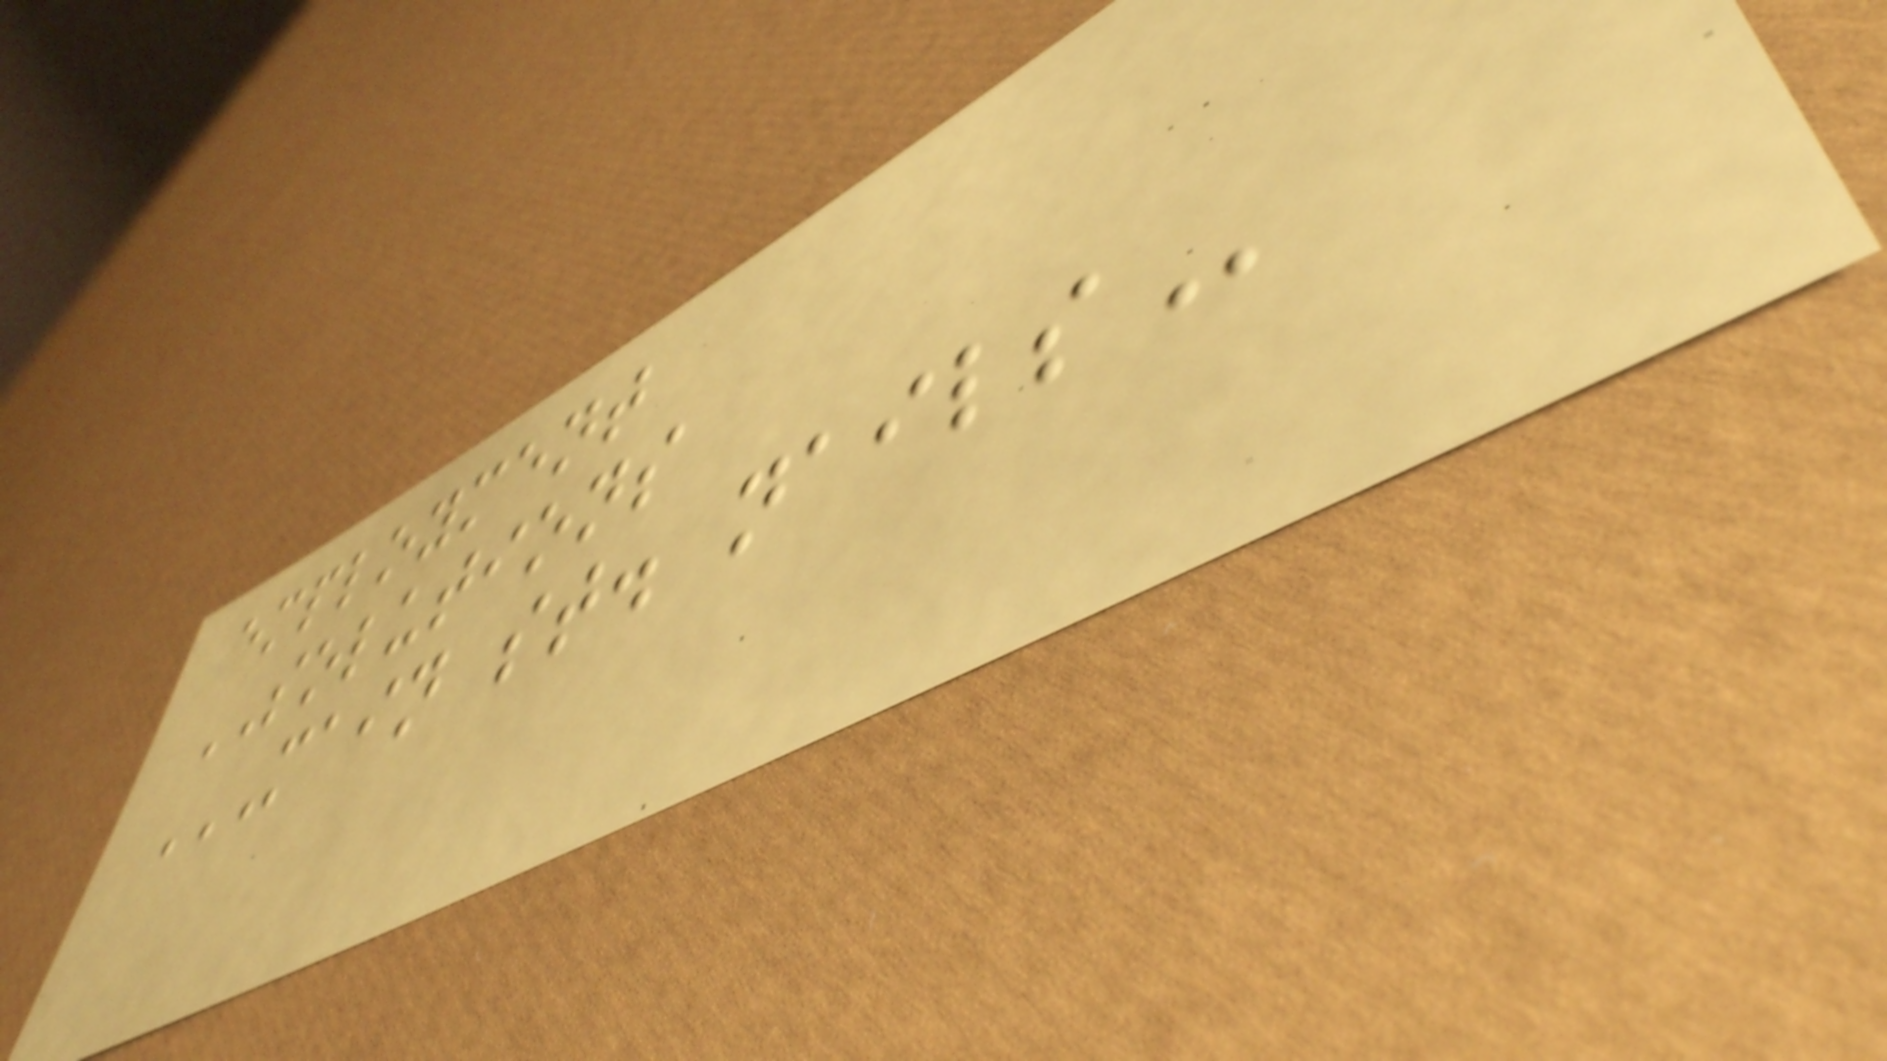employment
SOLUTIONS
MAIN ST. NAILS
